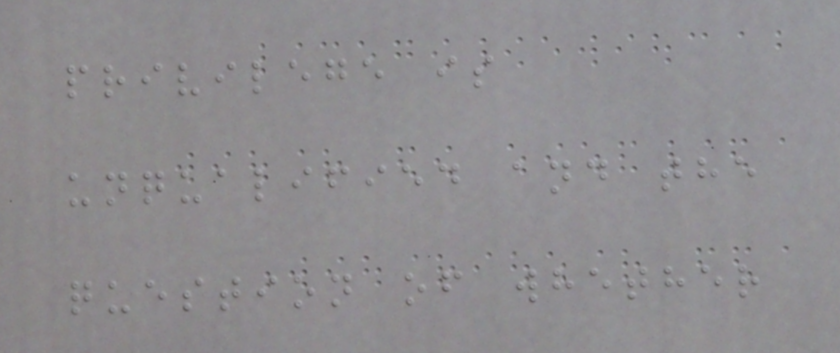privilege is
unqualified and the
question of whether
